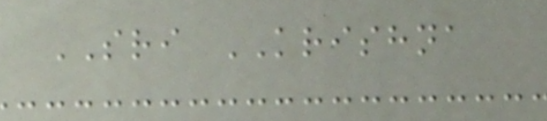SRI KRISHNA
